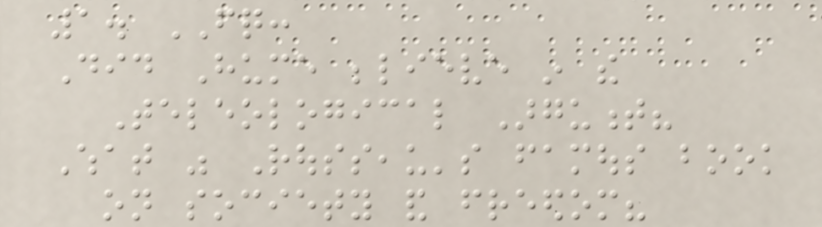1. FQ:
Did Hume believe in the
Teleological Argument?
What was Rousseau's famous book
on society and freedom?
